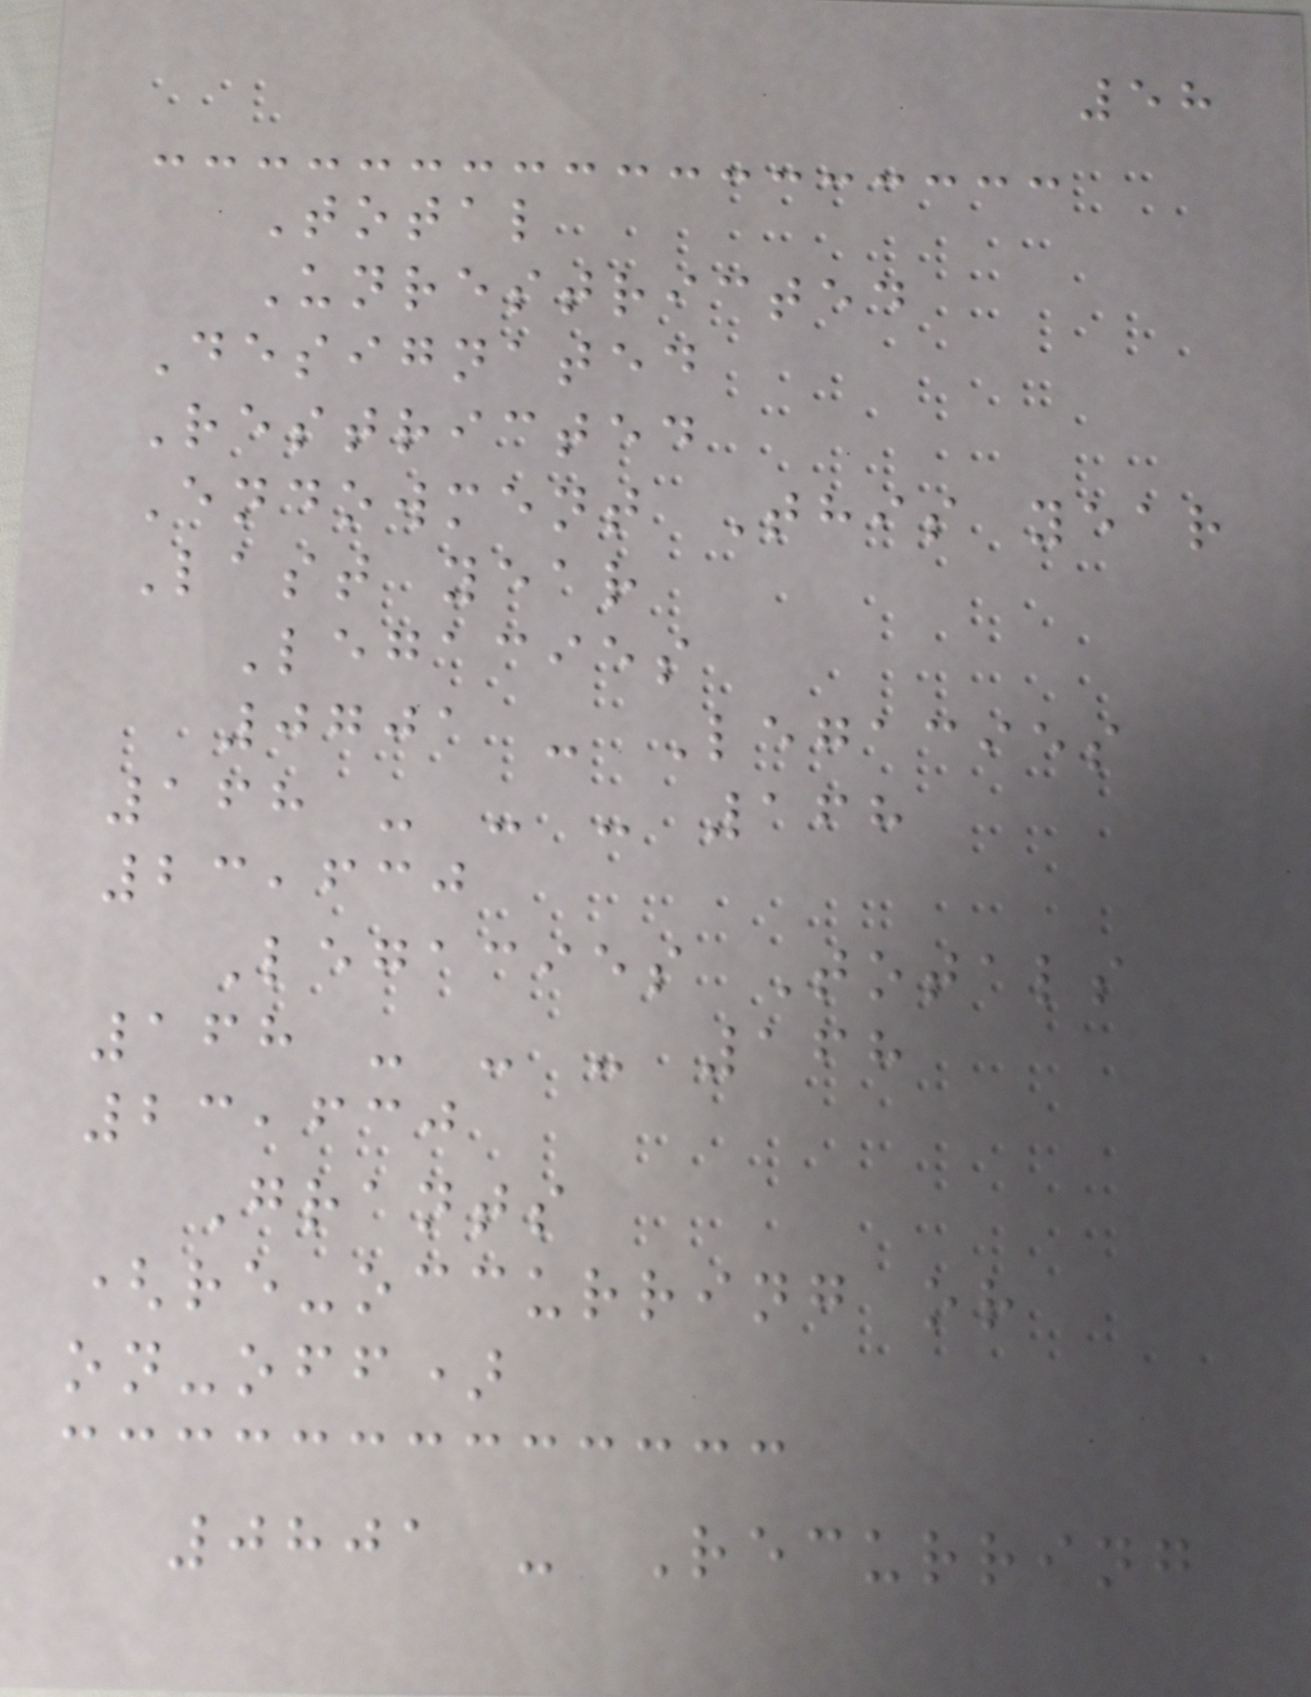58
Total
Unrestricted
Designated
Restricted
Endowment This year
Last year
Legacies
0701 - Legacies
168 - - - 168
23,630
Legacies Totals
168 - - - 168
23,630
Grants
(re-occurring or
on-off)
0801 - Recurring
